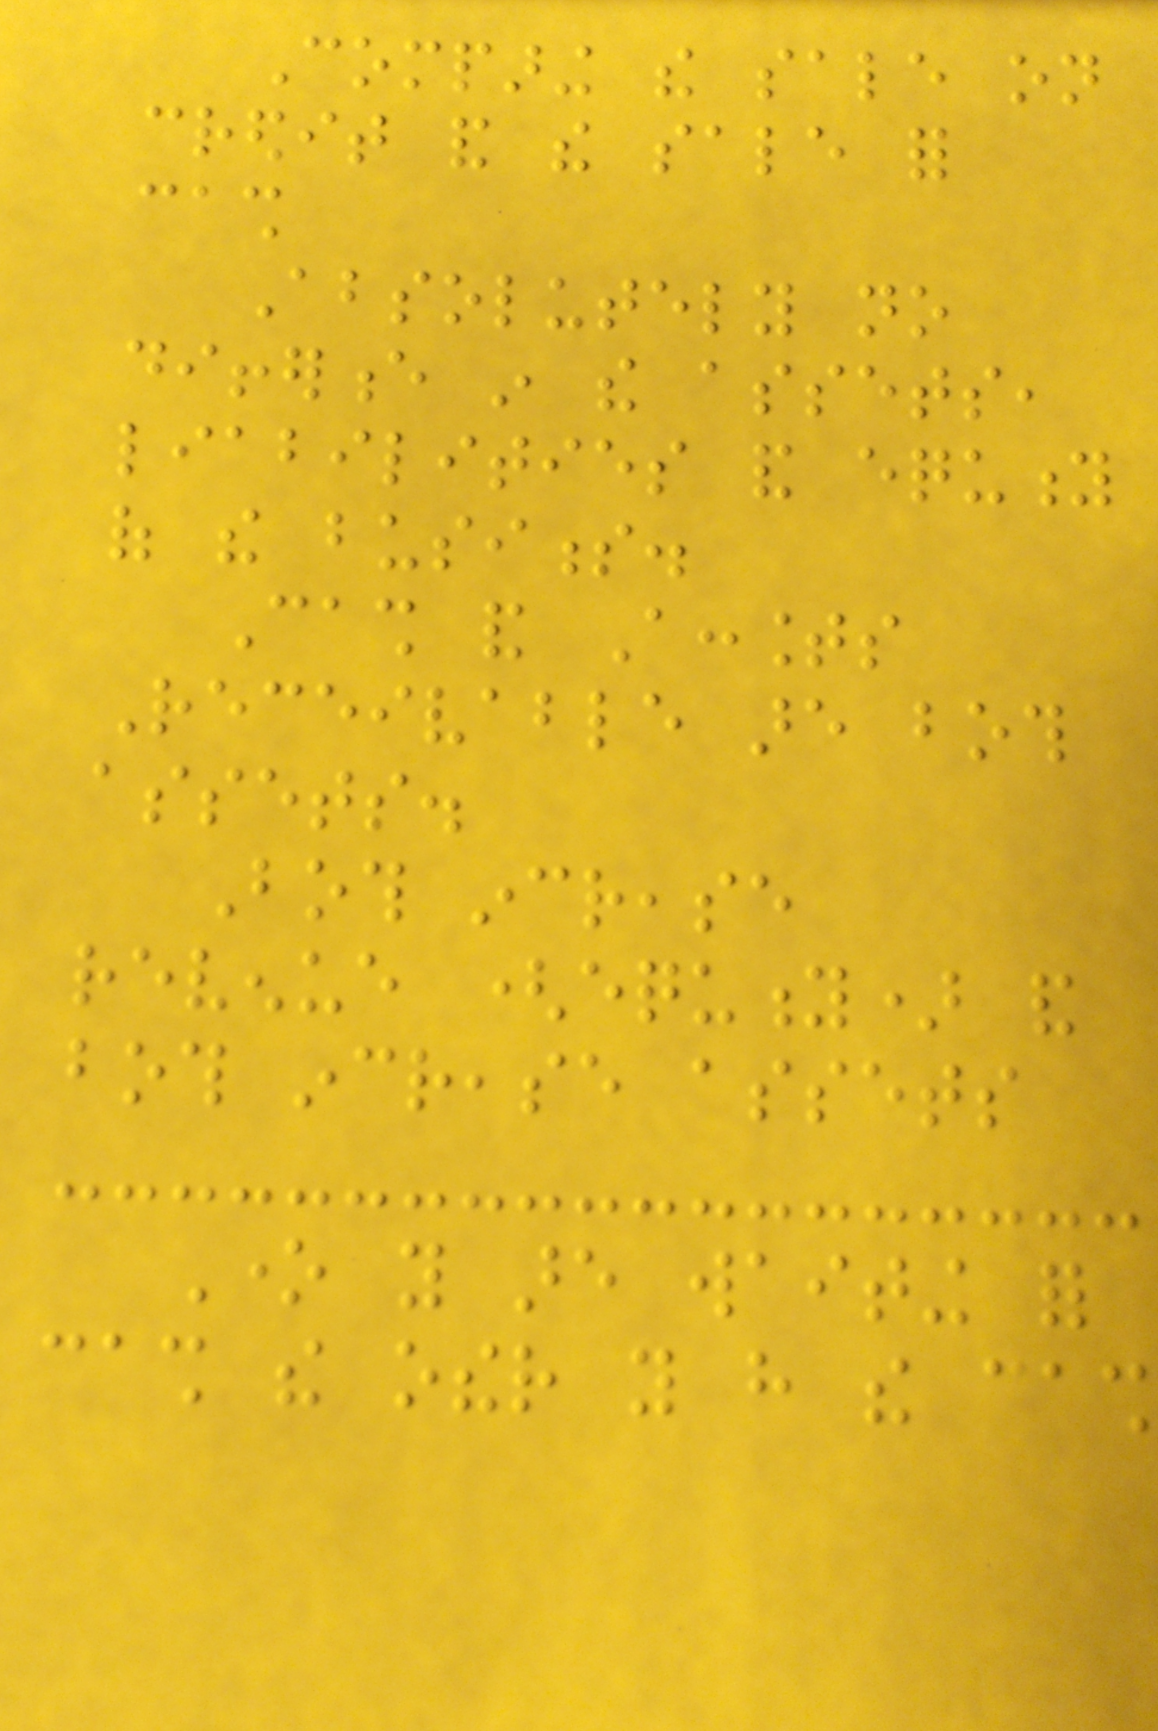Comparing the sale on
credit and the sale for
cash
Absolutely no
difference in the assets,
liabilities and equity
of the business.
Cash and Accounts
Receivable are both
assets.
Both increase
revenue (equity) and
both increase assets
One you are waiting for
cash the other you have the cash
